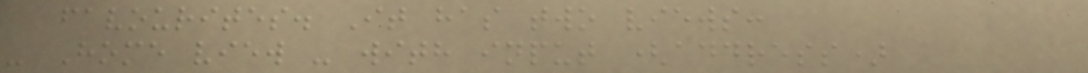favourites. It has two views:
- Home view - with input (address)
